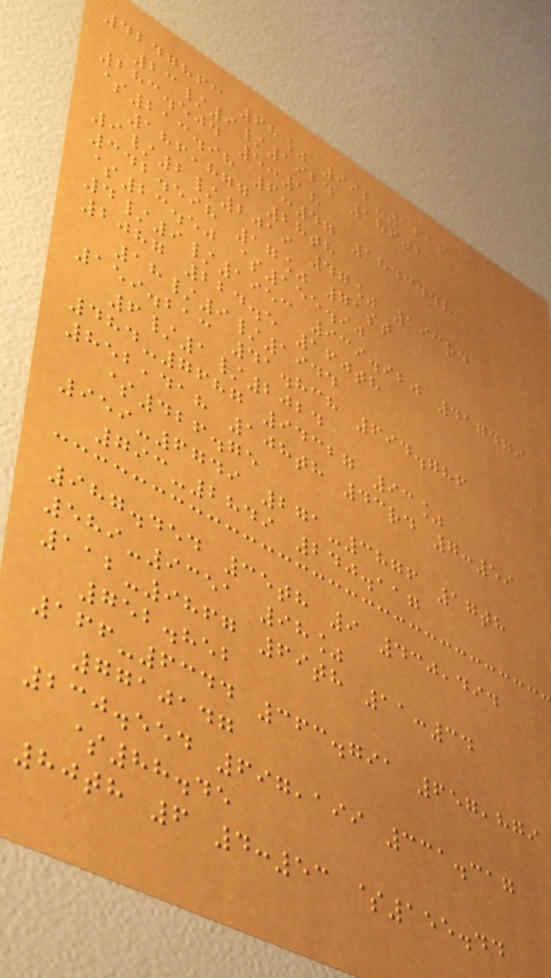4247863 68% 992-1616
23/9/1924 186th
283.504 5:18
$213.98 6:47 1843448
186,877 28th
9/2/2019 47% 193rd
342.598 17% 71st
$23.50 $155.90
4/9/1953 939.920 417479
2087 224.5 160th
18/9/1944
159.213 41.838 694.786
6/1/2024
484-7687 94327 93%
852,418 108th 43rd 7:59
$426.75
959-6749 271-3876 17th
793-2849 240.117
987.454 35th 9 430,494
589-9351 98%
112-9867 69th 11:34
752.852
166-6344 363.791 657,879
7710147
230.554 697,199 331.317
$88.45
80th 6 4:53 $155.44
